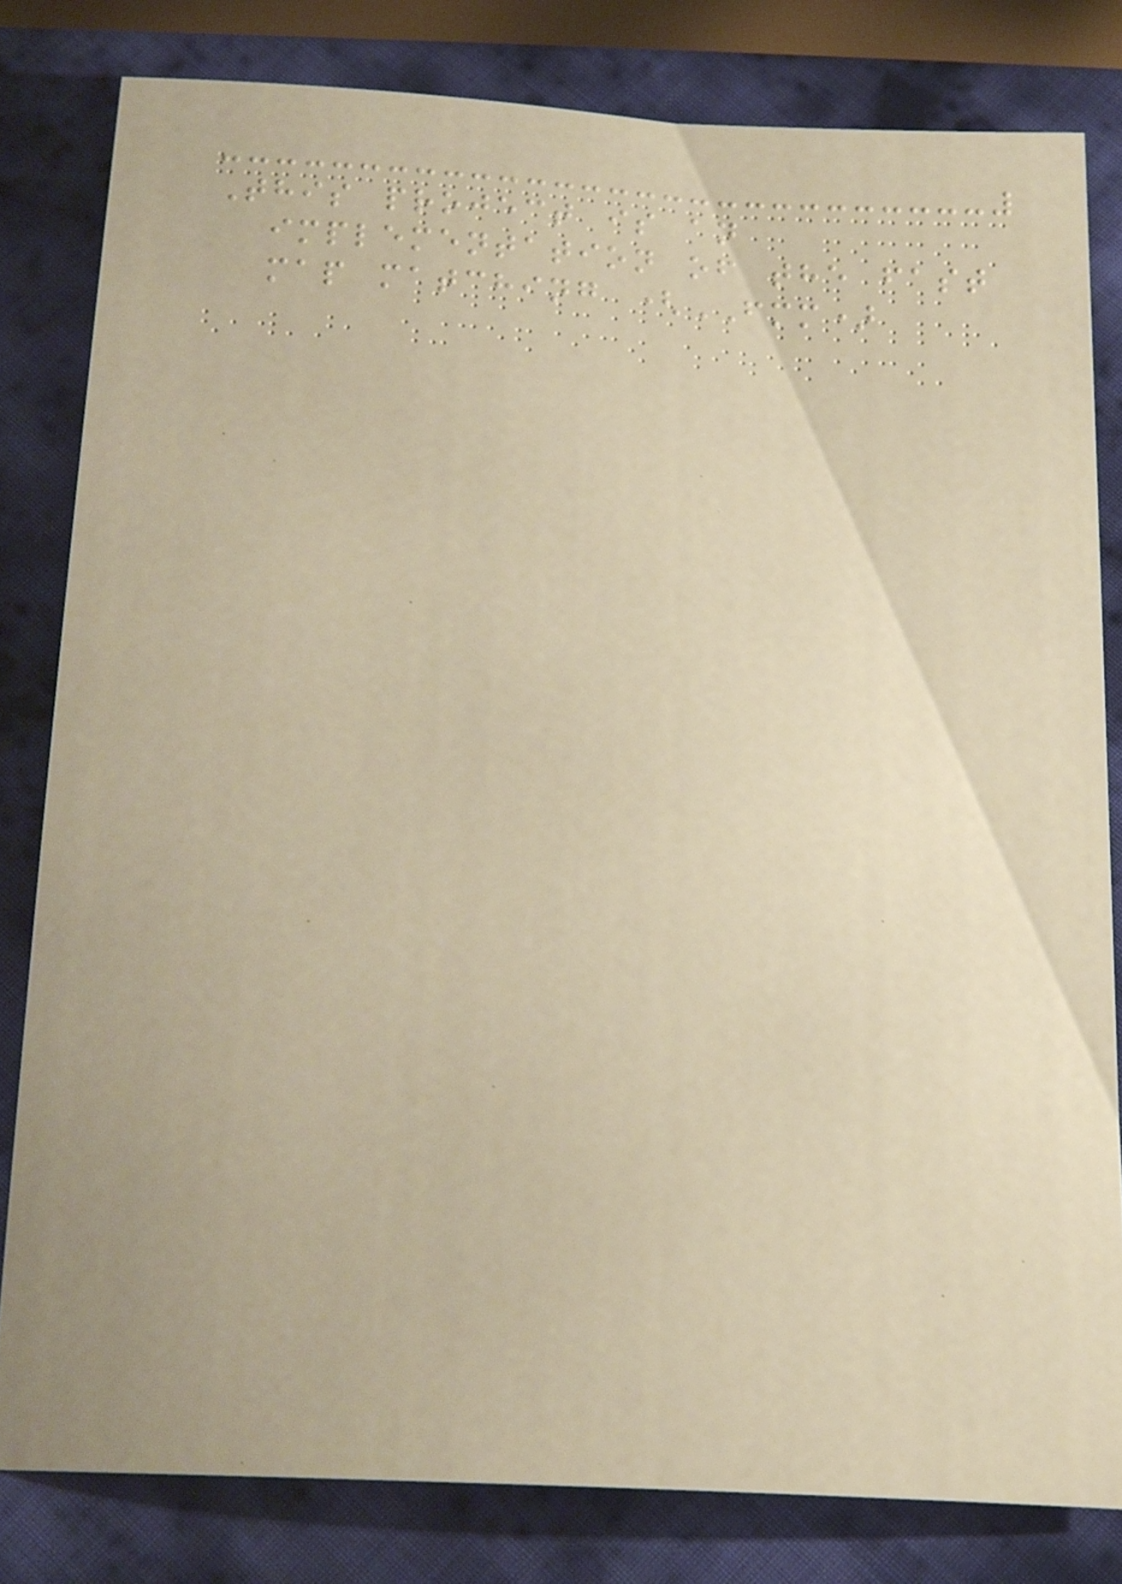This project is an
implementation of the fast
map matching (FMM)
